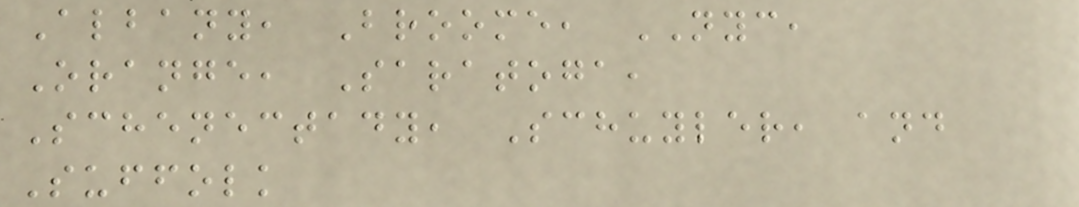Albany, Broome, NYC,
Orange, Saratoga,
Schenectady, Schuyler, and
Suffolk
